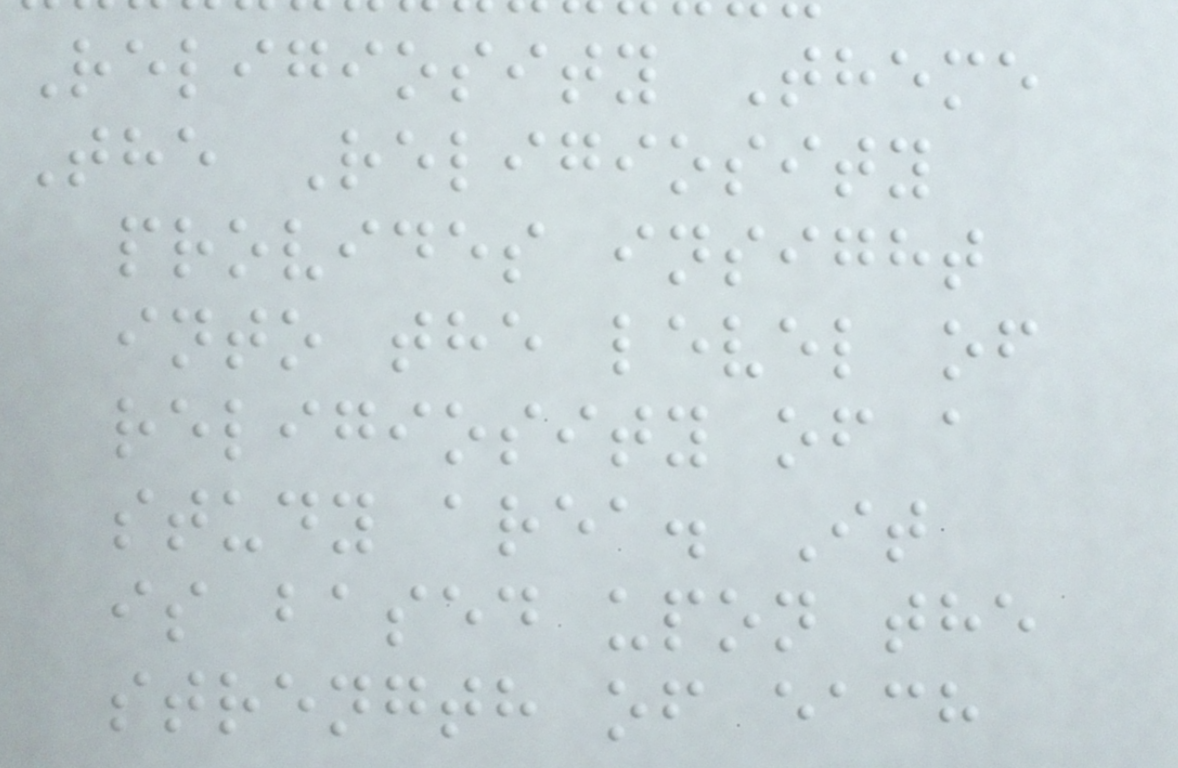Religiosity Theme
The Religiosity
provides insight
into the level of
religiosity of a
study area. It
is based upon the
strength of each
